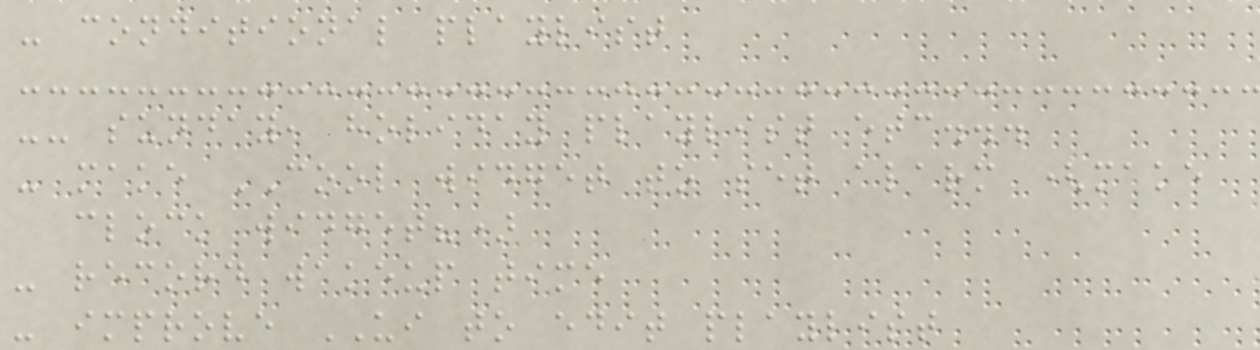- conditional playlist
-- sunday, holiday playlist etc...
- make COOL widget to set alarm (make
clock widget?)
- record wakeup time
- improve UI to edit playlist
